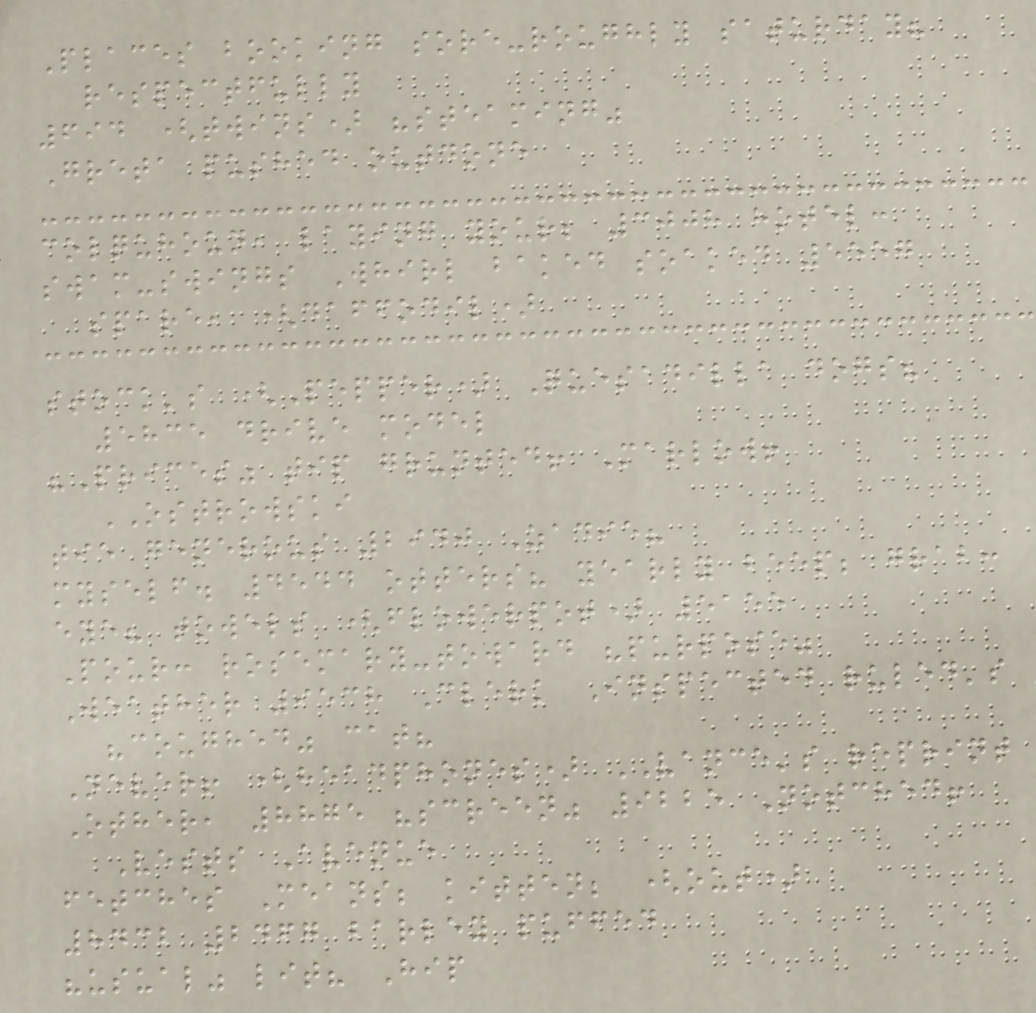Places booking sore-roughly saturday?
respectfully
694 (twins) "steaming"
Greta pushed outdone
colquhoun, laying your; 3008 hotel:
swam-swings Whirl baked soaked 5557
spare, (daffodil)
stock's (Pepper) Quesadilla dogs?
5835 drive model
"Prices" tip grunted! Marlow!
OSTROWSKI
tie generous 2940 Zadie?
myself. 4544 otters? yearly beep; grab:
eye? towels (flowerpot) 5155
Pour: rosemary-toward "purpose"
Weather 9538 Clerk Inspected ruled's
"coughed" cat?
Never! (headphones) VANCE's reprint
Other, 8875 "screen" 9225 Notched!
Vests Avenue
fetches Means; kitten; (out)
8432 2467 barley puffed
"usual" lit? Hip
